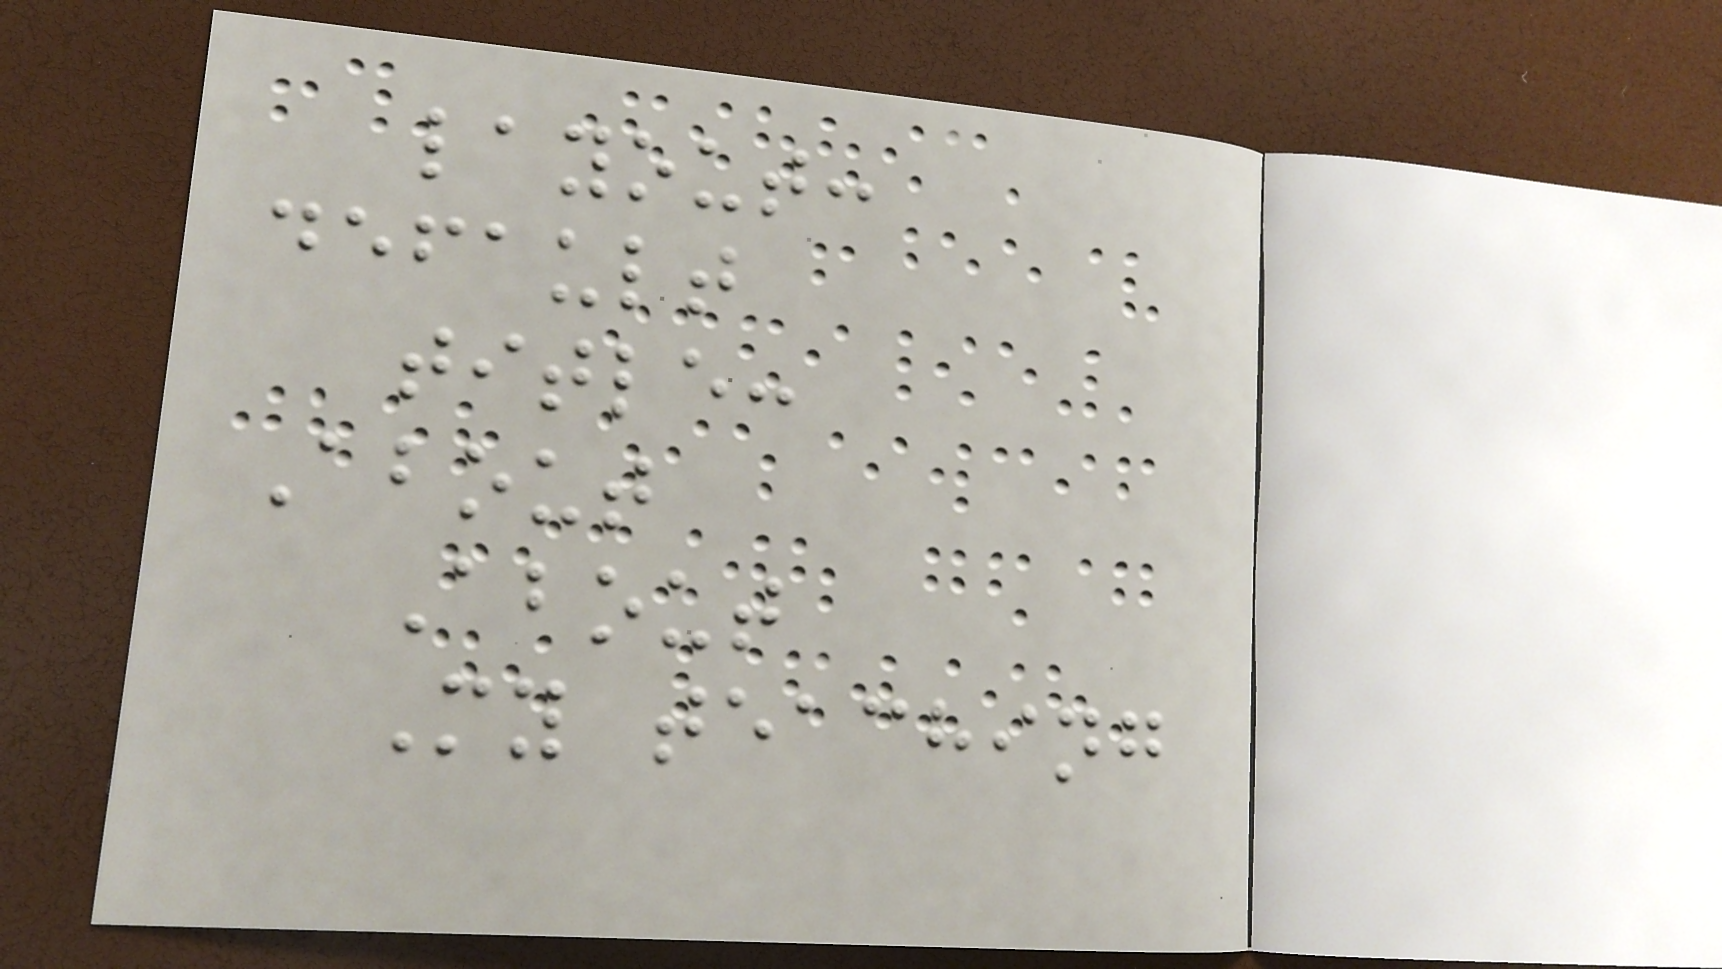layout:
default
title:
About
About
My teaching
